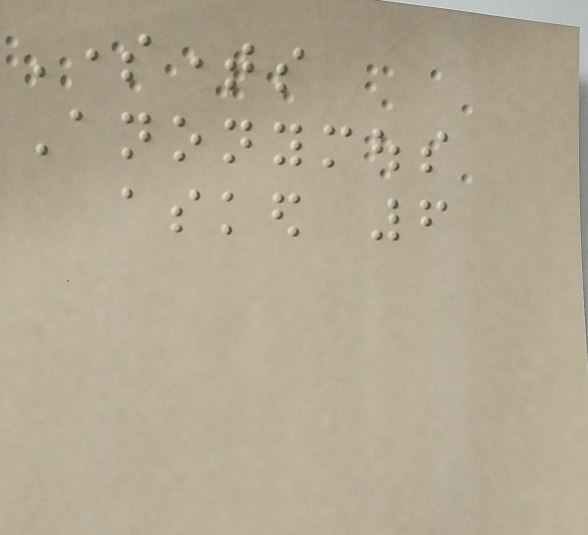Sometimes
Anonymous
asked 6
